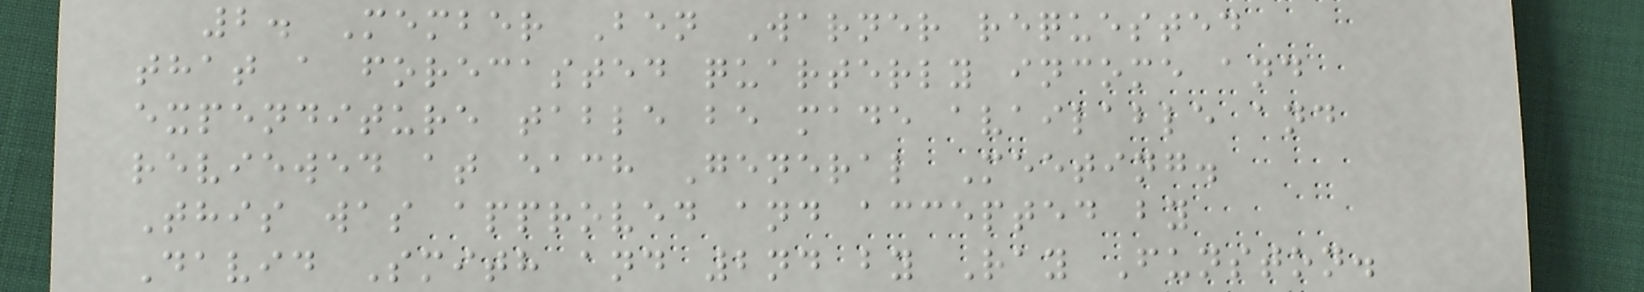2. Member Ben Warner requested
that a forecasted quarterly income and
expenditure table be made available and
reviewed at each General Meeting.
This was approved and accepted by
David Smith and 2nd by Ray Funston.
